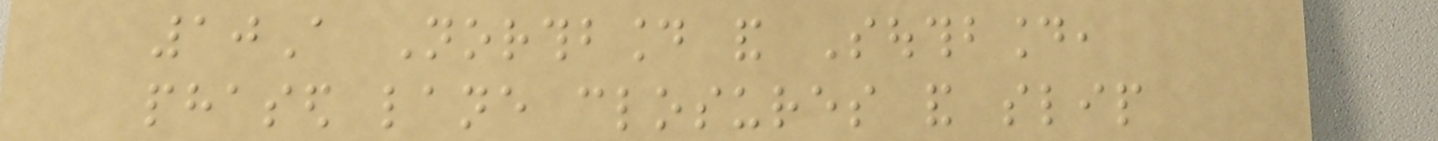10A Northbound and Southbound,
phased lane closures and slip
